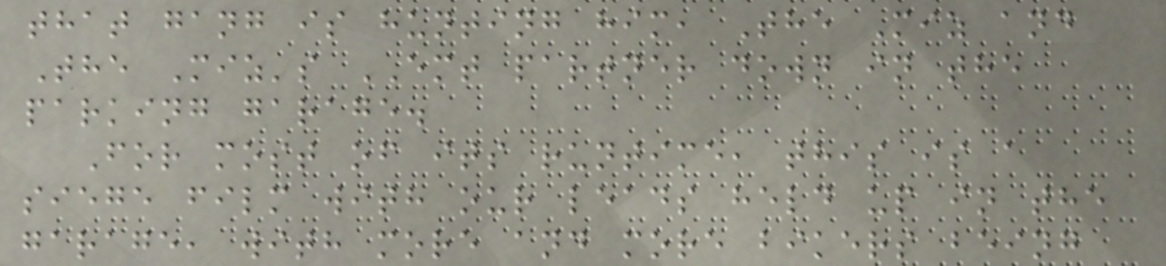that gang is hunting him, The Miz and
The Miz's EMT partner down in the
parking garage.
For most of its runtime, this is a
siege film with our leads held up in the
garage, with more and more bikers being
